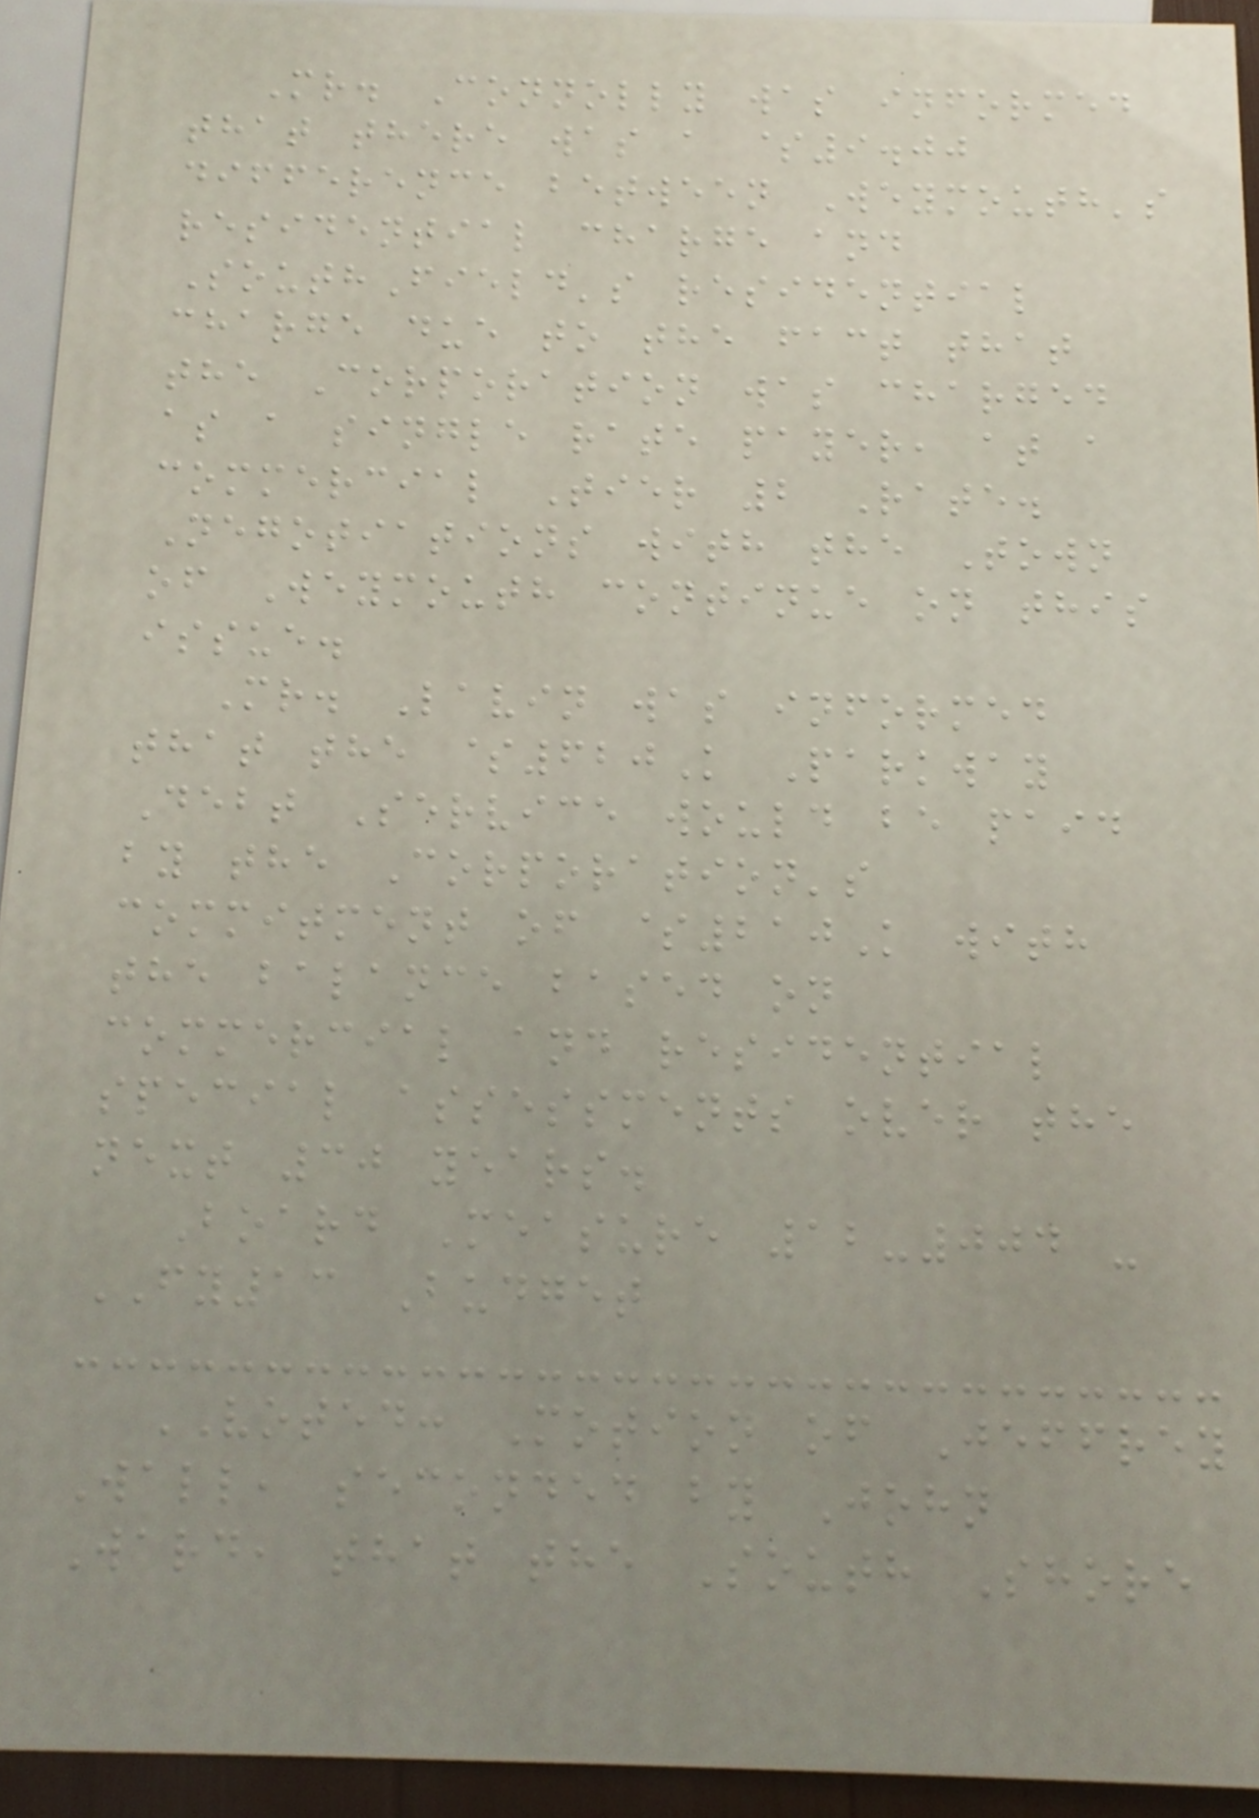Mr. Connolly was informed
that there was a $9.00
difference between Weymouth's
residential charge and
SouthField's residential
charge due to the fact that
the Corporation was charged
as a single rate payer, at a
commercial Tier 2 Rate.
Negotiations with the Town
of Weymouth continue on this
issue.
Mr. Lavin was informed
that the $620K Parkway
Debt Service would be paid
by the Corporation's
commitment of $210K with
the balance based on
commercial and residential
special assessments over the
next 30 years.
Board Measure 12-004 -
FY13 Budget
VOTED: Motion of Jeffrey
Wall, seconded by John
Ward, that the South Shore
